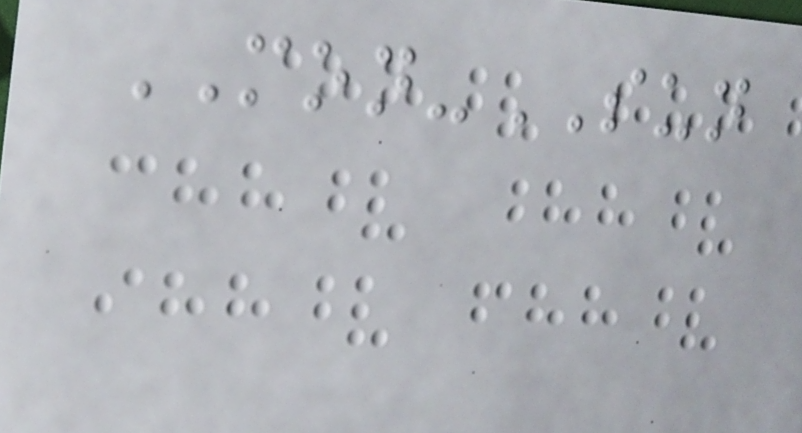MON-SUN
